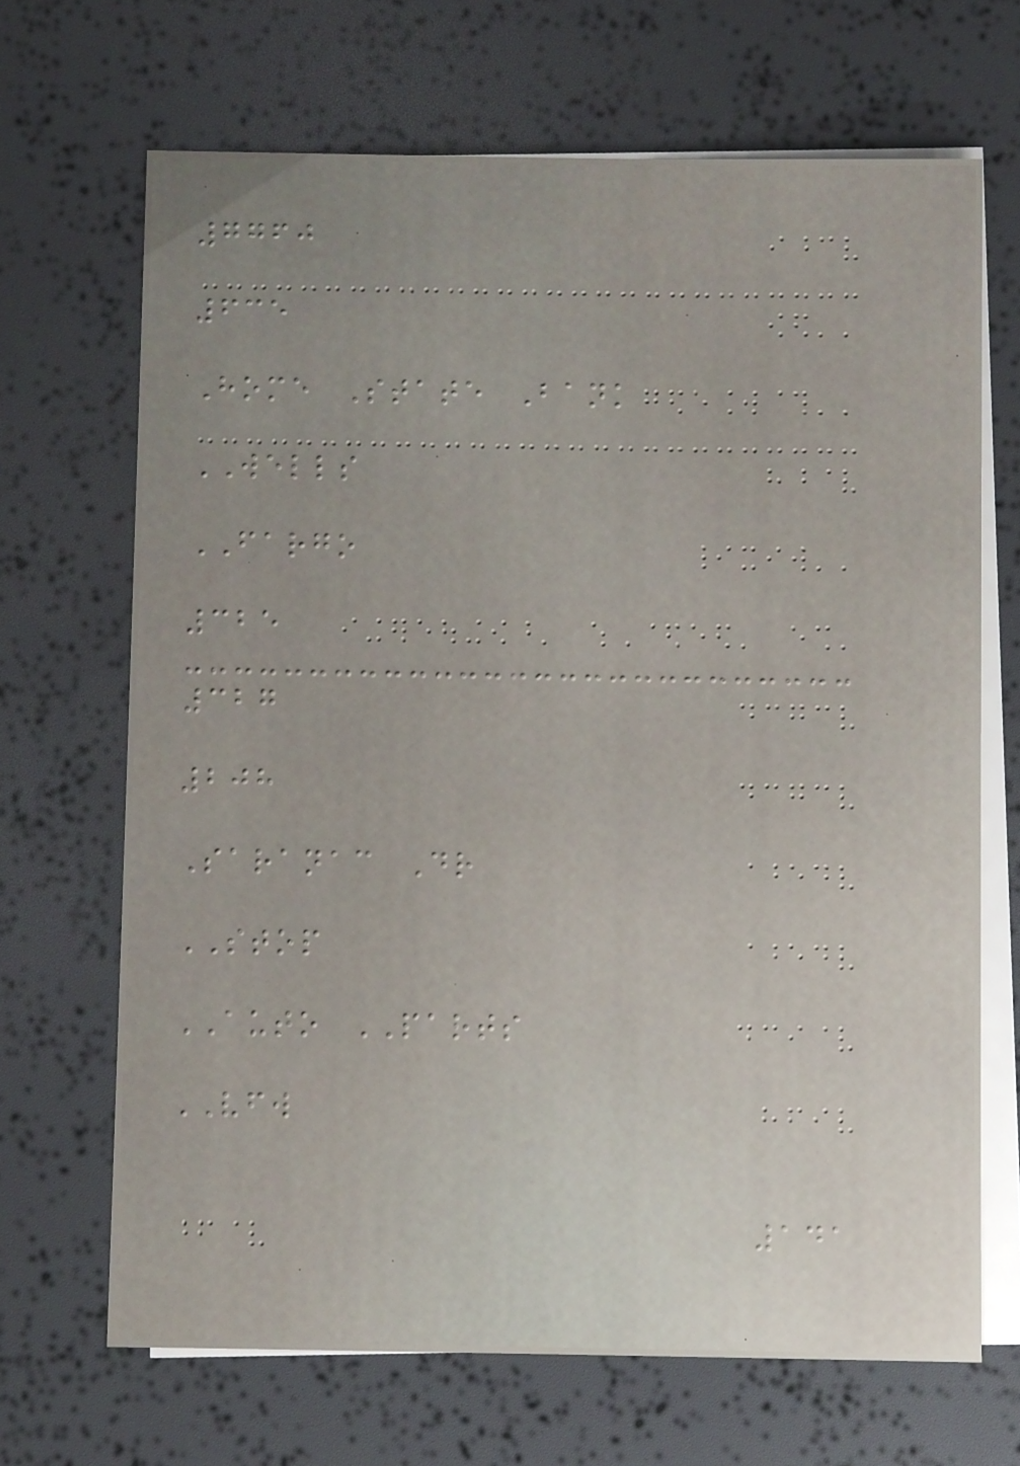7760
635
Home State Bank
WELLS
FARGO
325
327
208
Saranac Dr
STOP
AUTO PARTS
VFW
141
